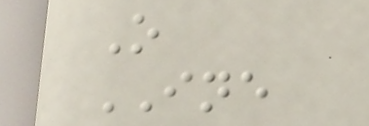O
INE
